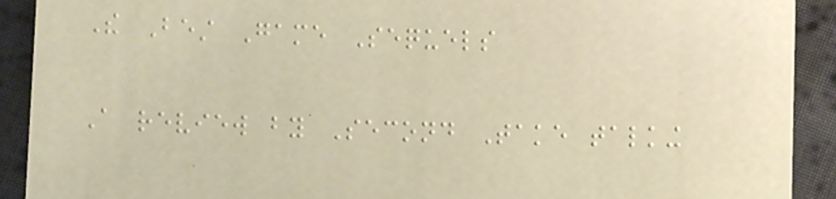The Best Game Sequels
A review by Second Take talking
